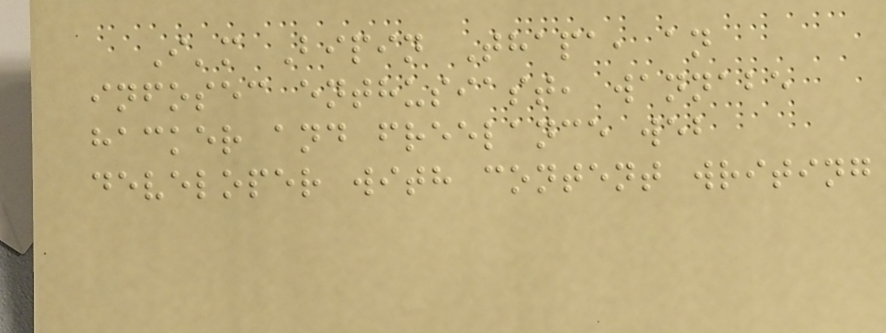I'm Bipin Thapa, an
infosec enthusiast, wannabe
hacker and freelance web
developer with content writing
